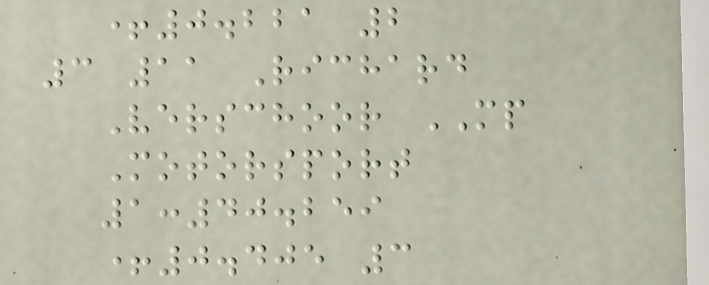+0.221 2
3 11 Richard
Verschoor MP
Motorsport
1:40.259
+0.405 3
